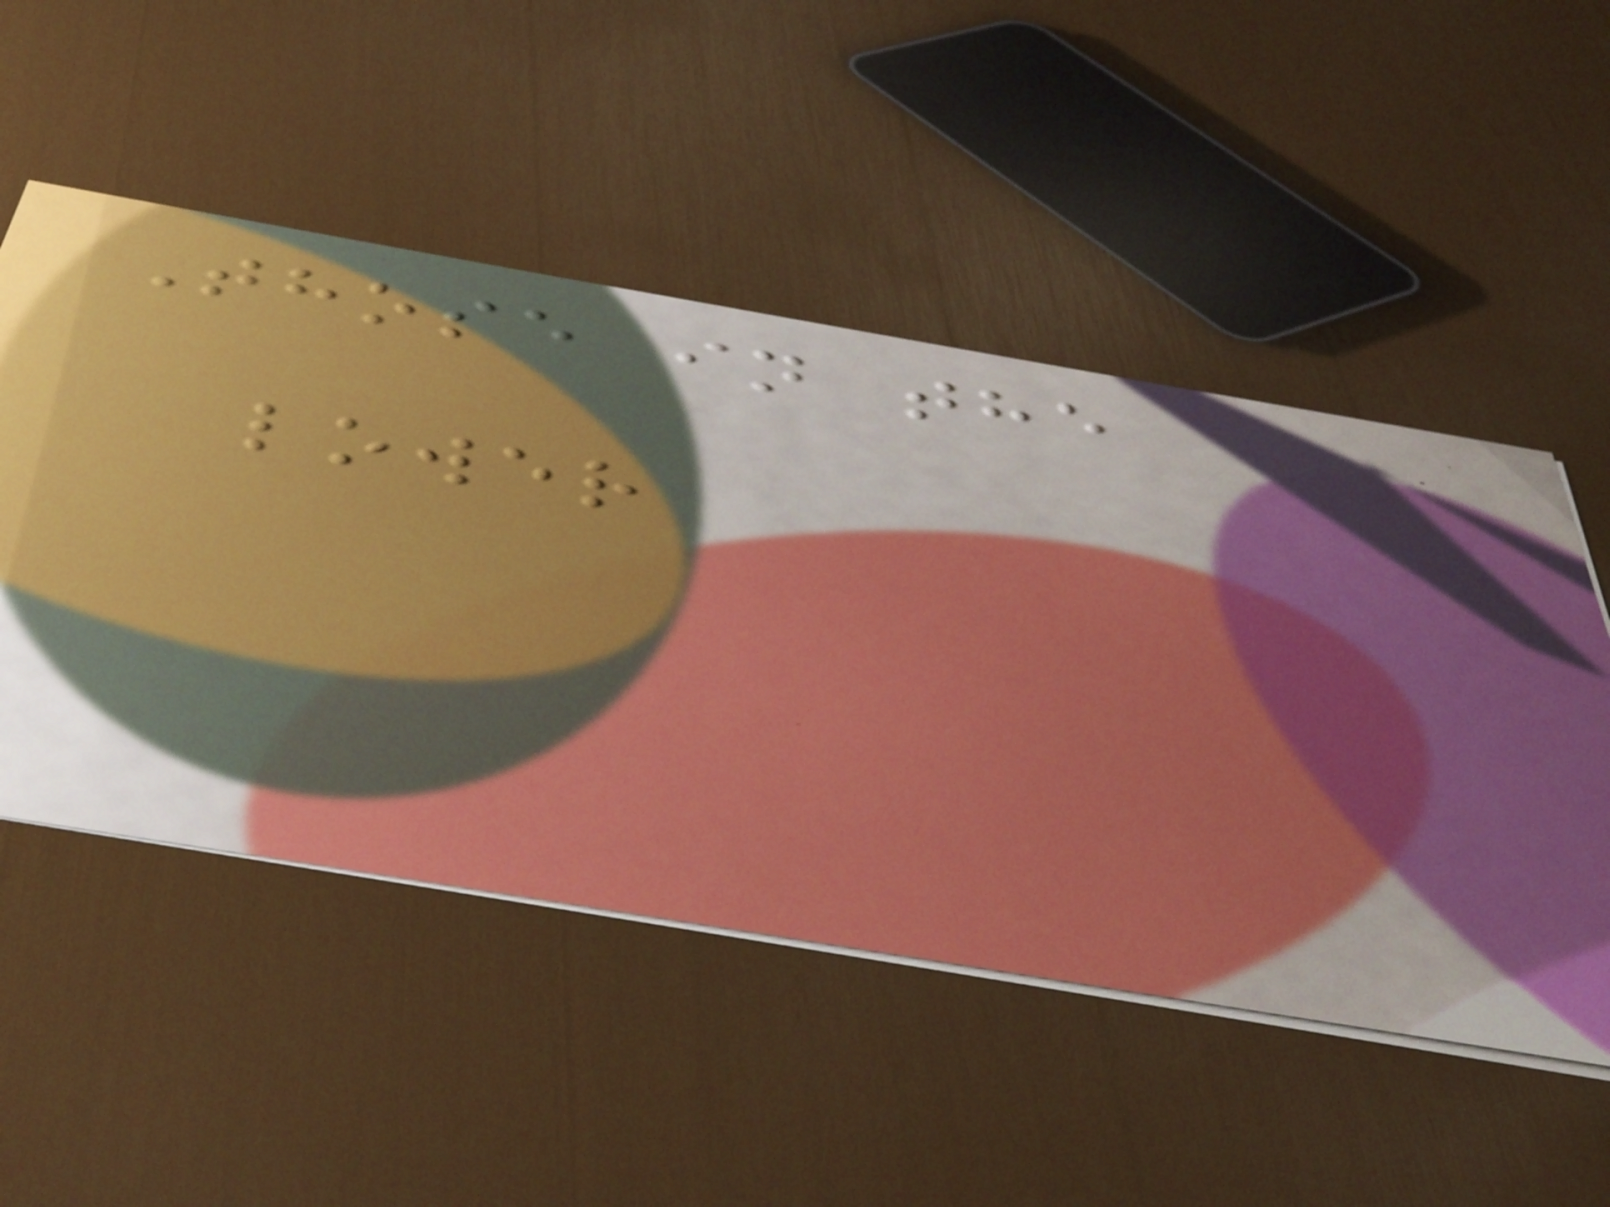Those in the
lower
